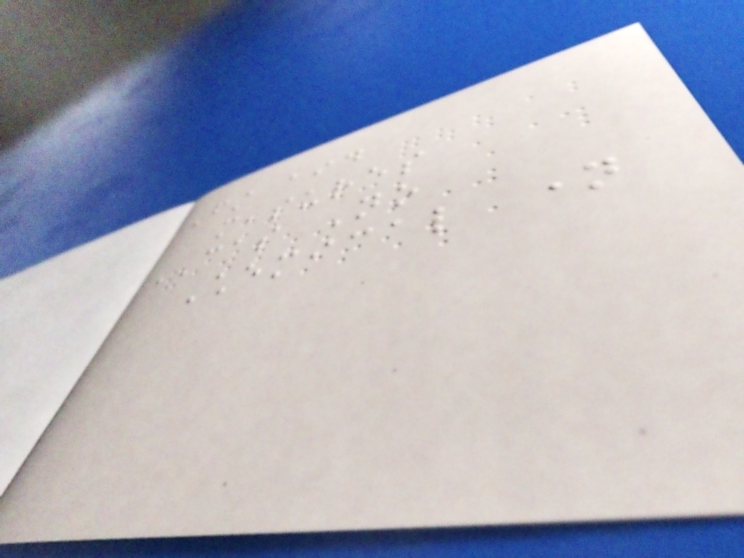First aid
measures
CAS No
Chemical name
